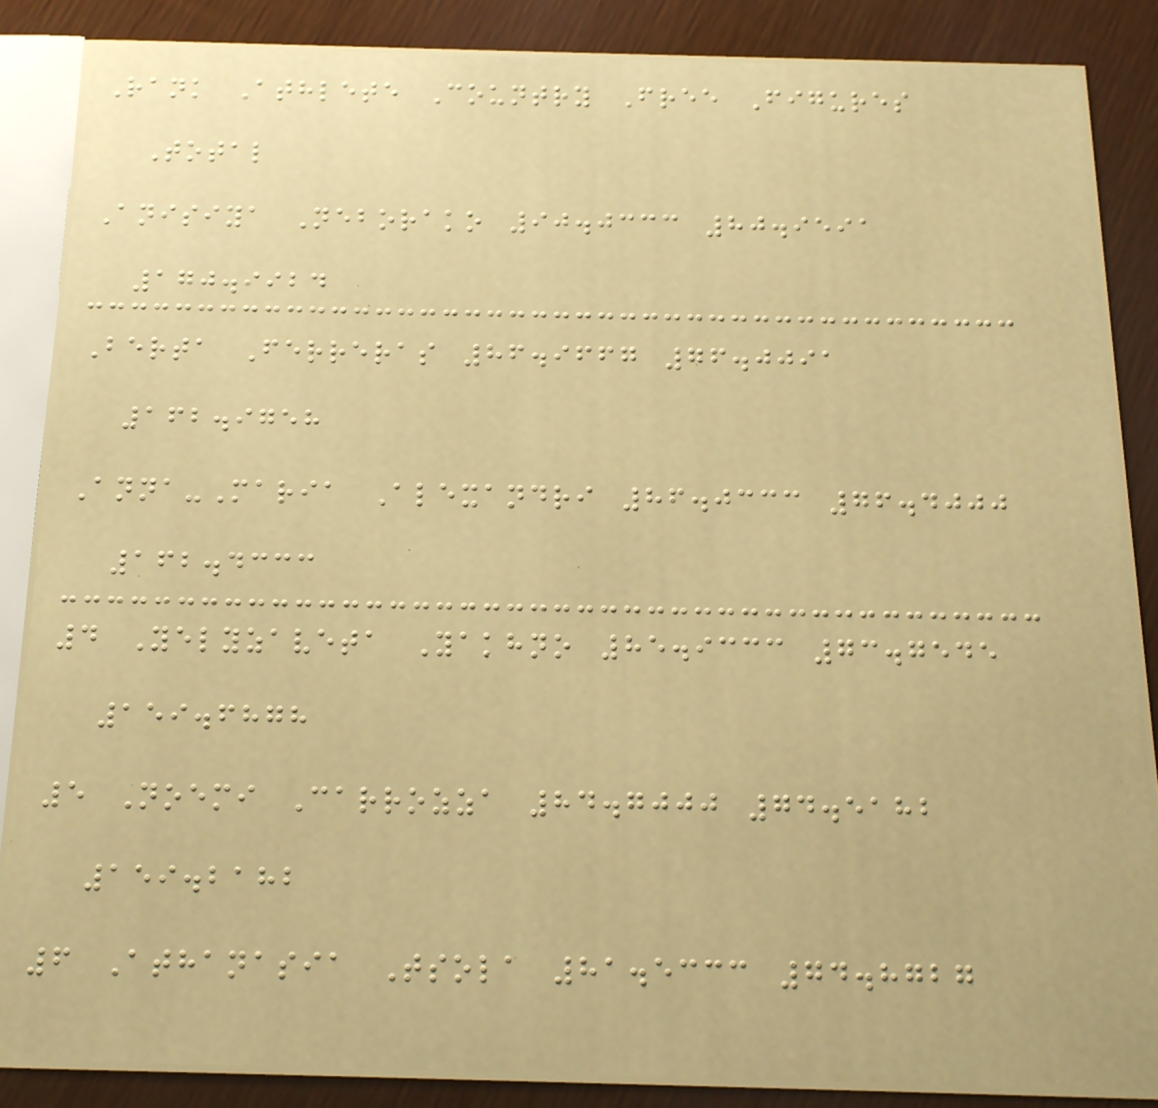Rank Athlete Country Free Figures
Total
Anisiya Neborako 90.0333 80.9591
170.9924
Berta Ferreras 86.9667 76.0091
162.9758
Anna-Maria Alexandri 86.0333 76.4000
162.4333
4 Yelyzaveta Yakhno 85.9333 73.7545
159.6878
5 Noemi Carrozza 84.7000 74.5182
159.2182
6 Athanasia Tsola 81.5333 74.8727
